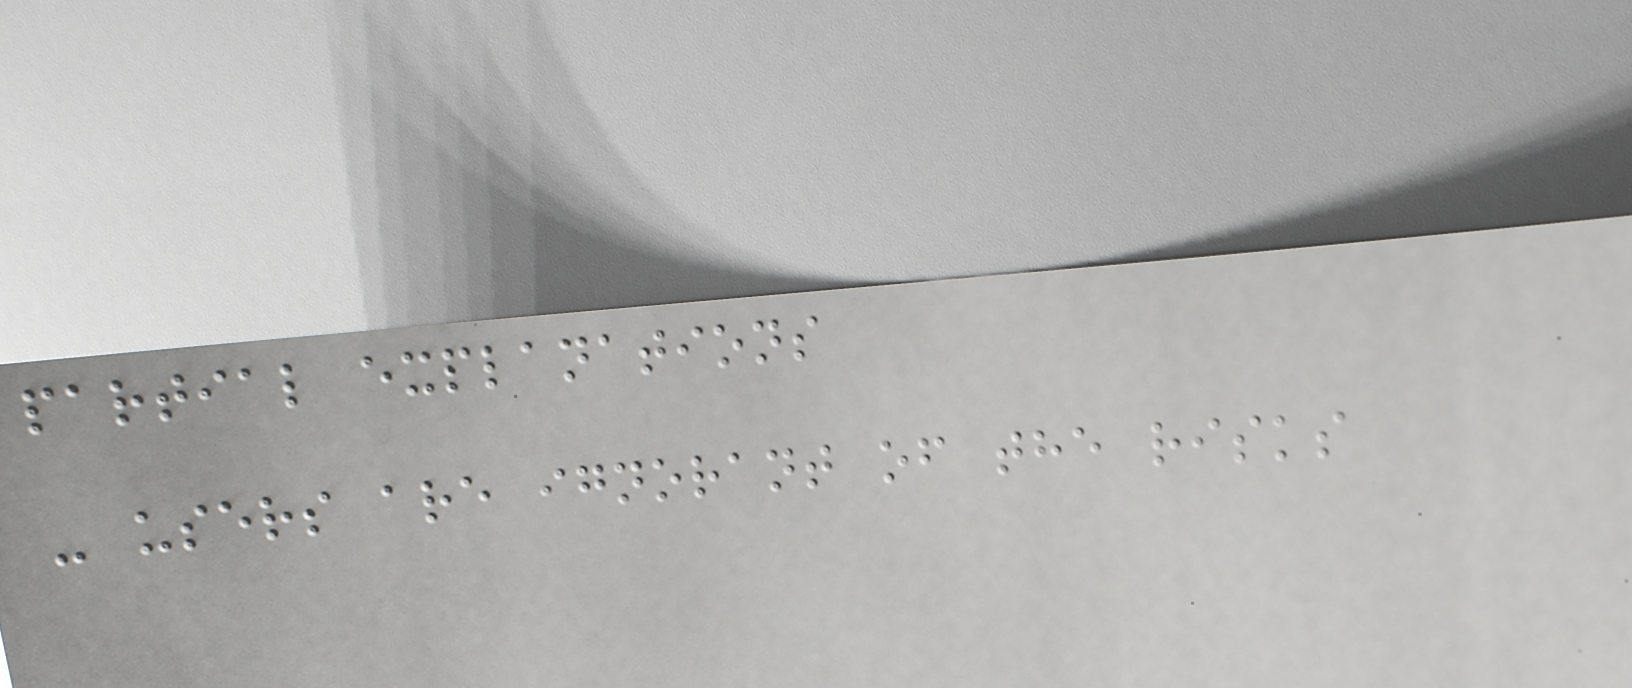partial explanations
- users are ignorant of the risks
